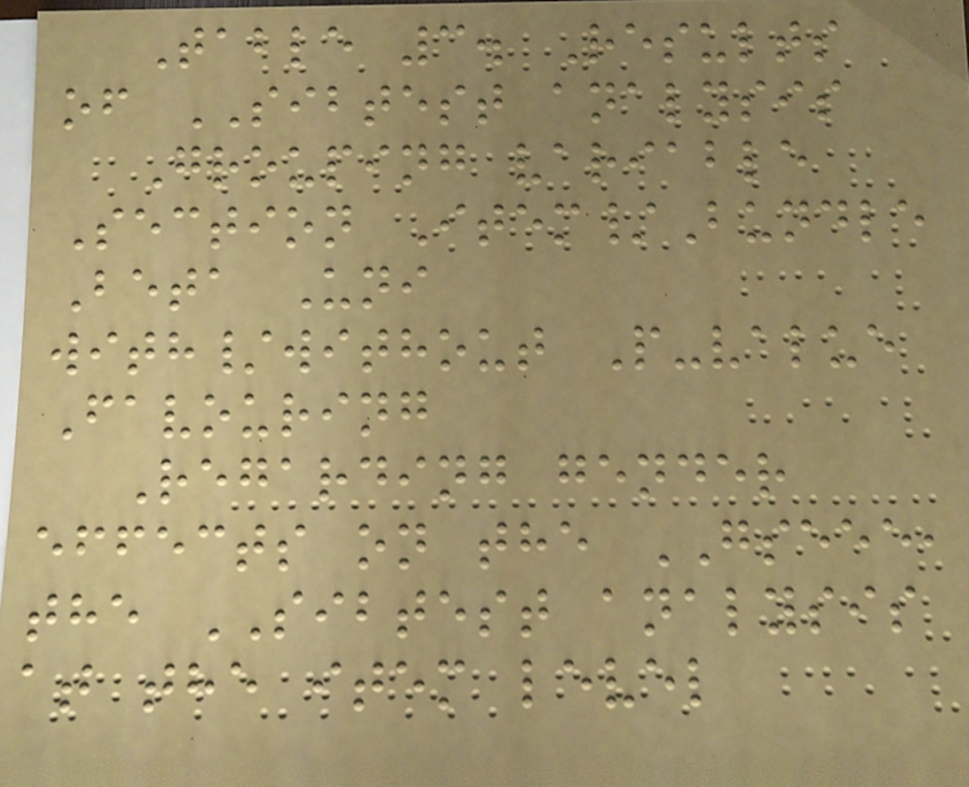Table 3. Results
of SIBTEST analysis
Grouping variable
Section Item/Bundle
Beta Uni
with/without P-value
Favouring
Regarding gender
effects on the GSEEE,
the SIBTEST analysis
at the item level
